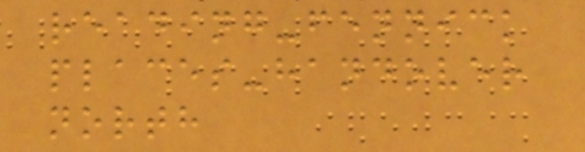reading-fennick
places-handover
north
